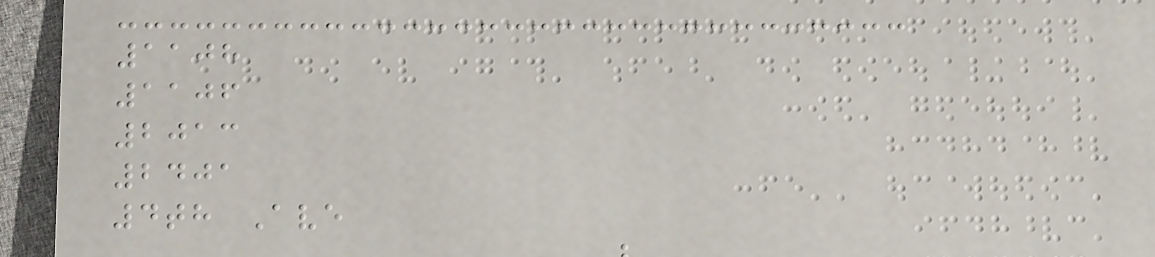1108
1106
2013
2401
4th Ave
